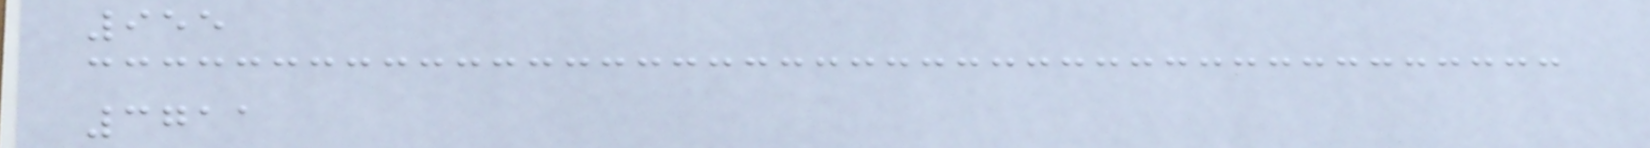955
3711
